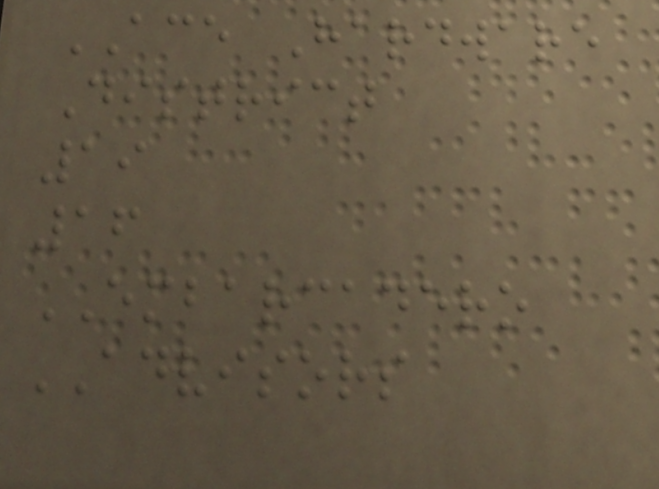ACE Hardware
District
19
16
EMBARCADERO
ADVISORS
